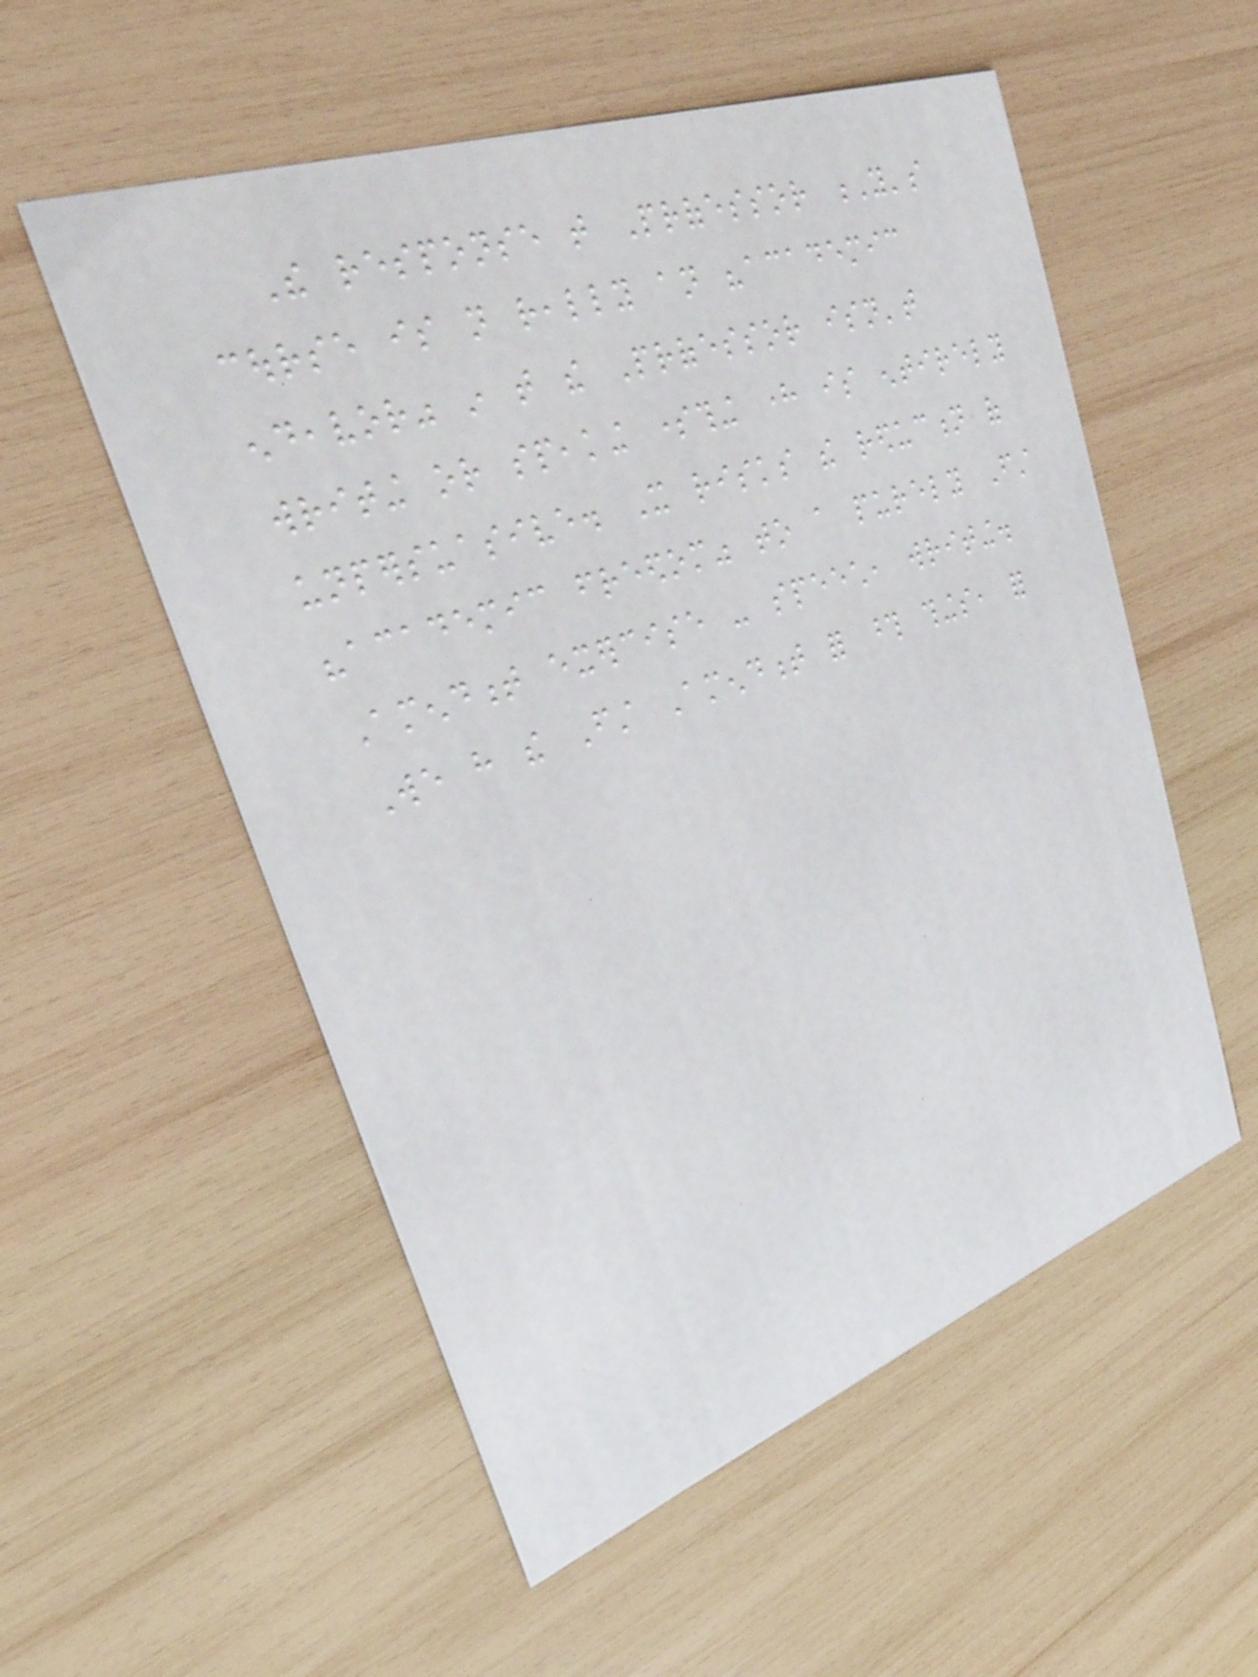The response that Professor Y's
course is not really an "academic
endeavor" in that the Professor isn't
writing or speaking something here is entirely
unpersuasive. It risks the reduction of
"academic freedom" to a purely First
Amendment exercise - speech, writing.
We have the First Amendment for those things, for
